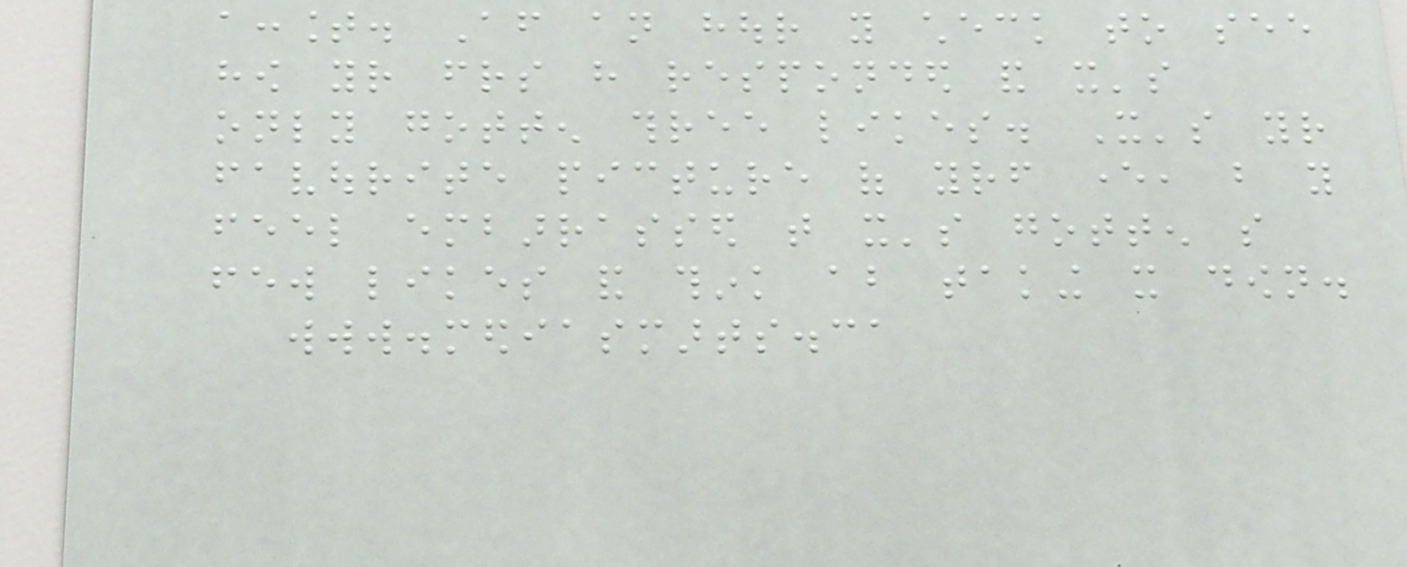account. After an hour you check to see
how your friends have responded and it's
only gotten three likes. It's your
favourite picture of yourself ever, but you
feel embarrassed that it's gotten so
few likes and think about taking it down.
www.mediasmarts.ca
